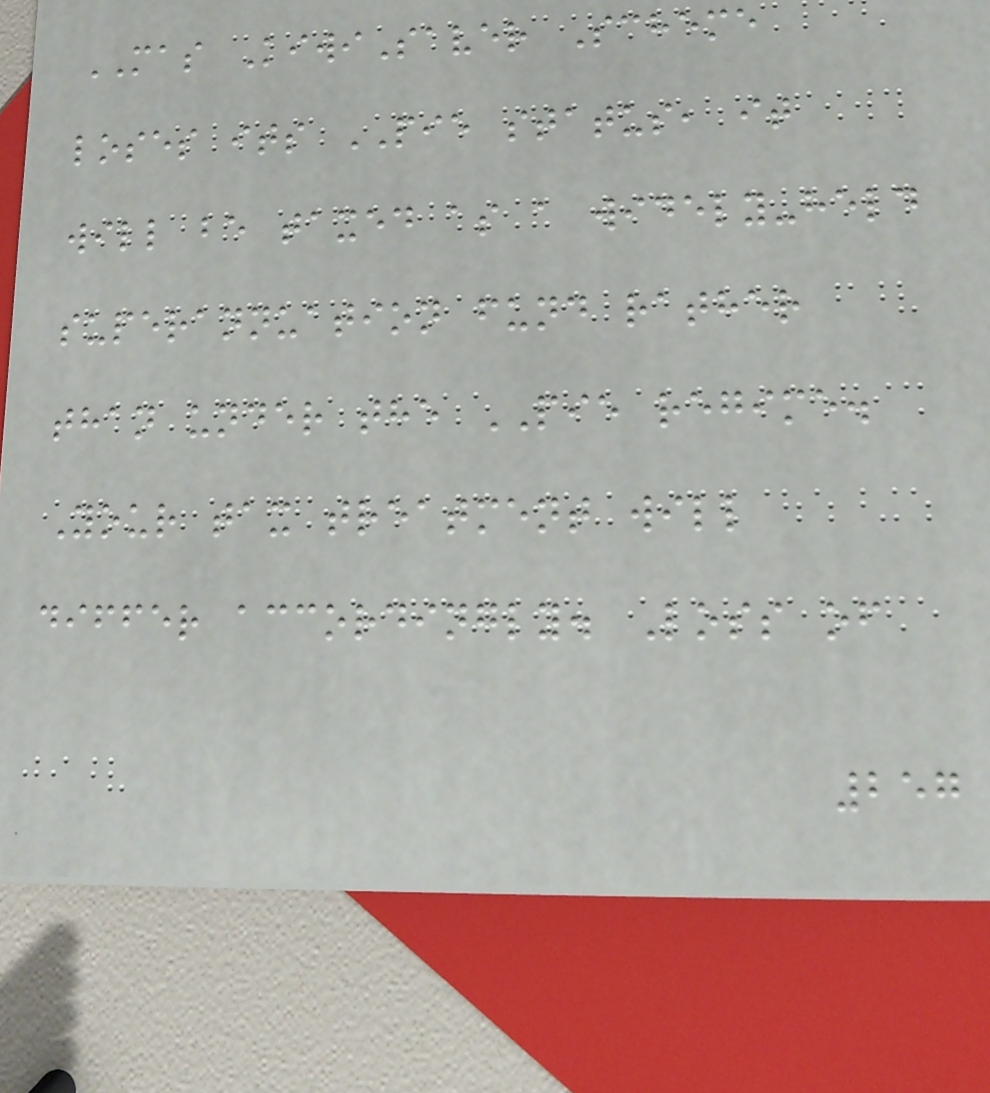MAS KiwiSaver Scheme
loses its PIE status, it
will be taxed as a widely-held
superannuation fund rather
than under the PIE regime.
Your tax treatment will
differ accordingly. Loss of
257
